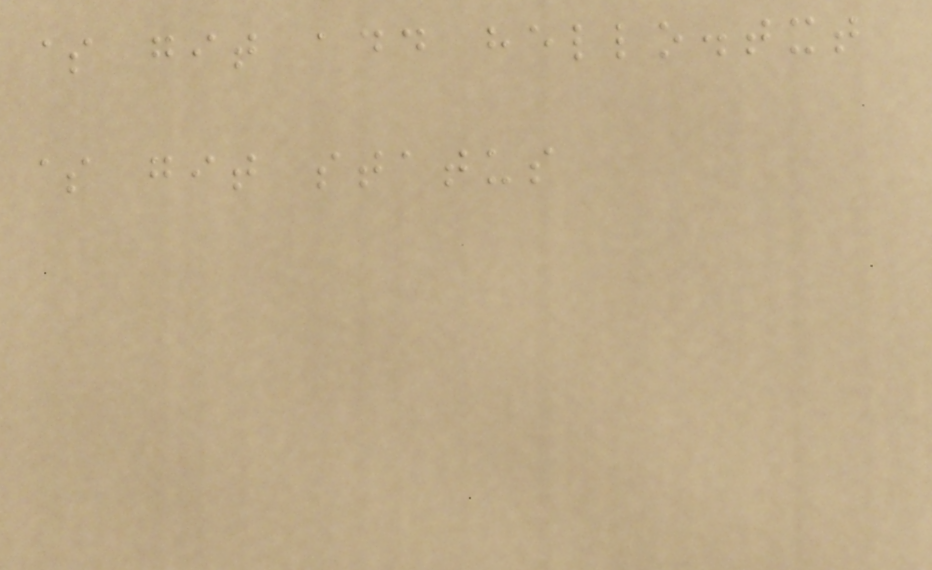$ git add hello.txt
$ git status
